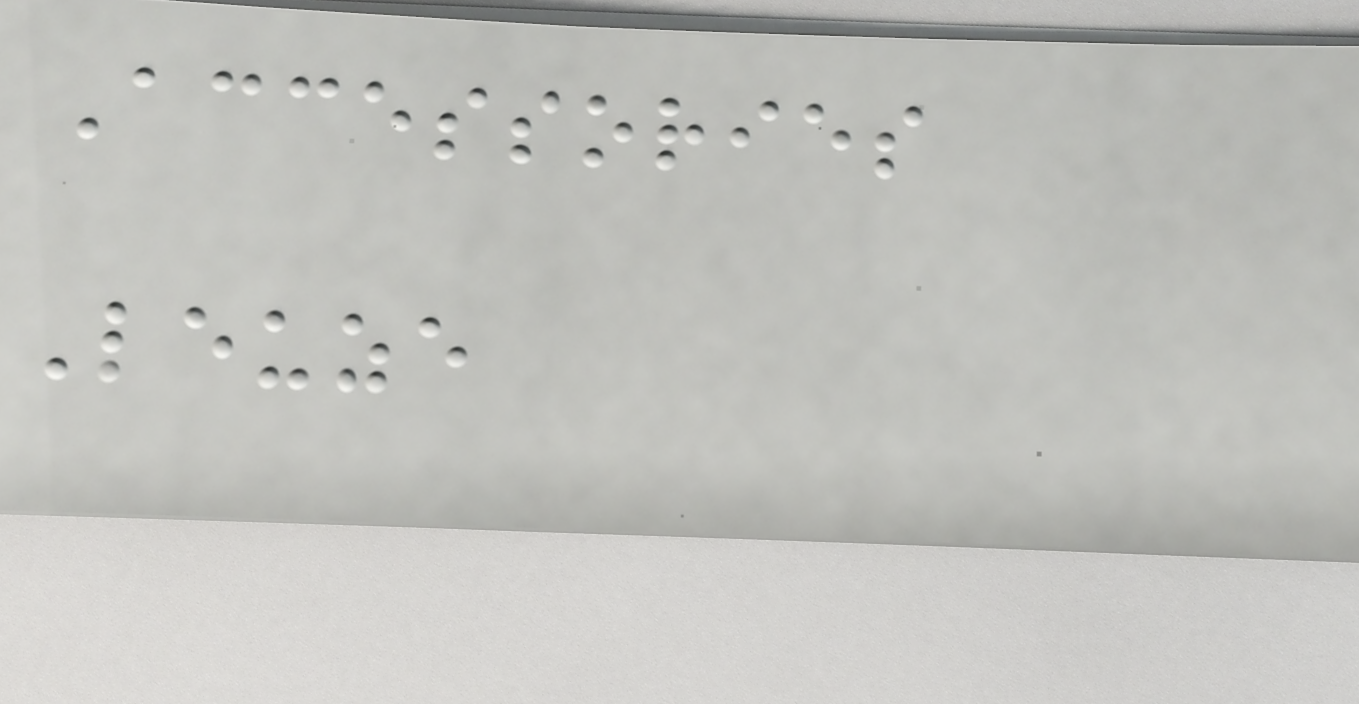Accessories
Leuze
